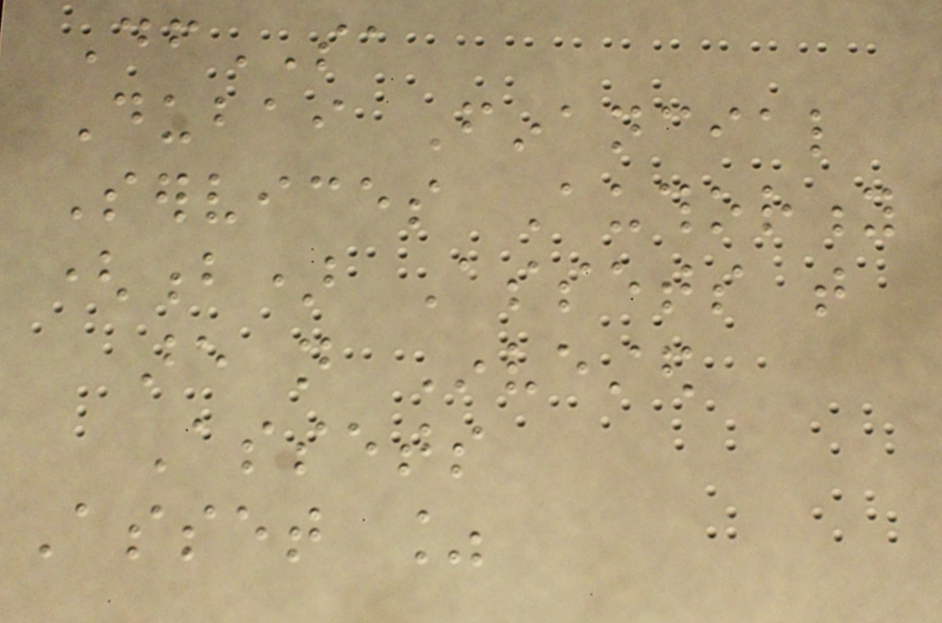DfSA
Dubai Financial
Services Authority
(b) Assets that
are not Invested
Assets
Asset %
